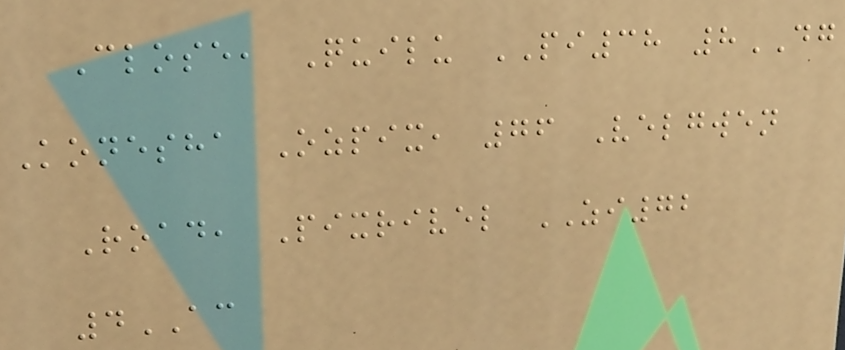Close, Quilu PI38 8DG
Konesha Ozpix, 76 Velgwen
Road, Pixrivel ZI72
4AC
